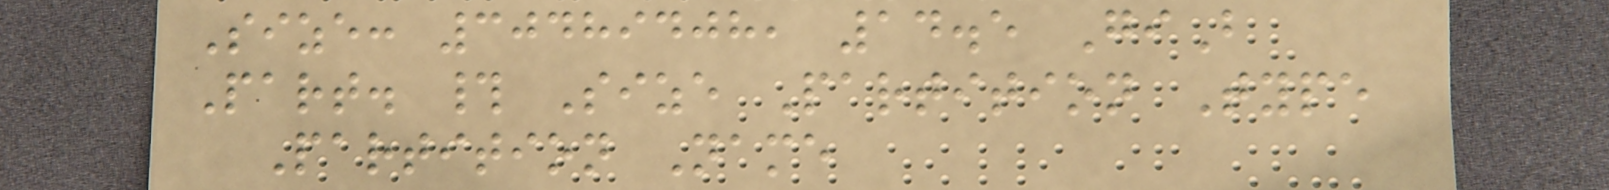Size: 30489408, 14.5 GiB
Part. # Size Partition Type
Partition Name
